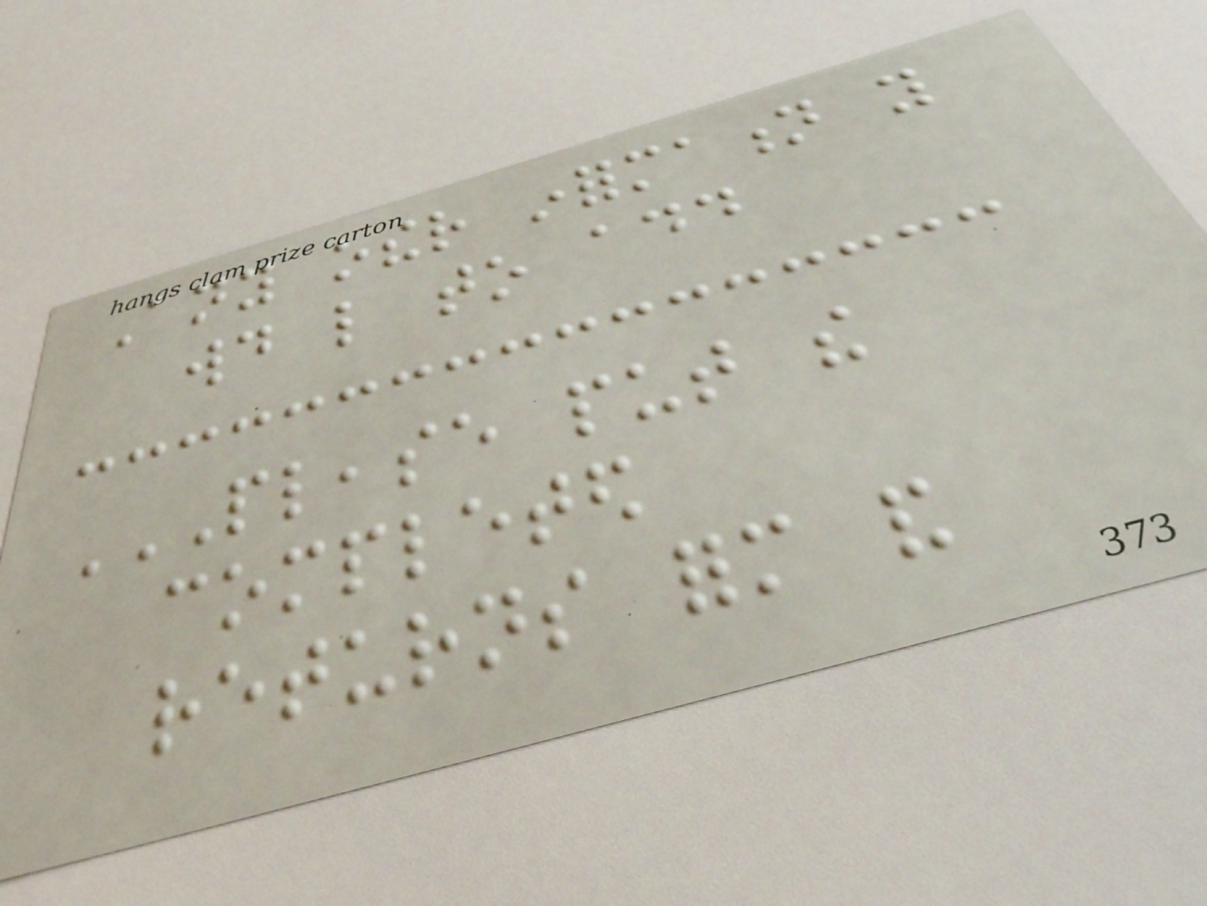Any other information you
would like to add
PLEASE PUT THE
COMPLETED
RETURNS FORM AND
